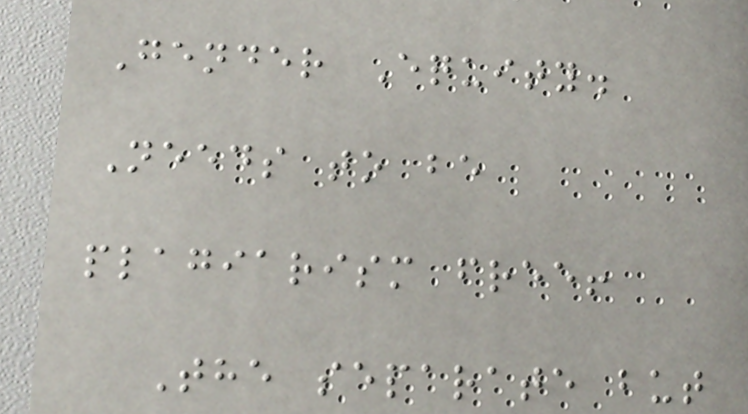Gender Equity.
Needs to be
plagiarism free!
The separate but
